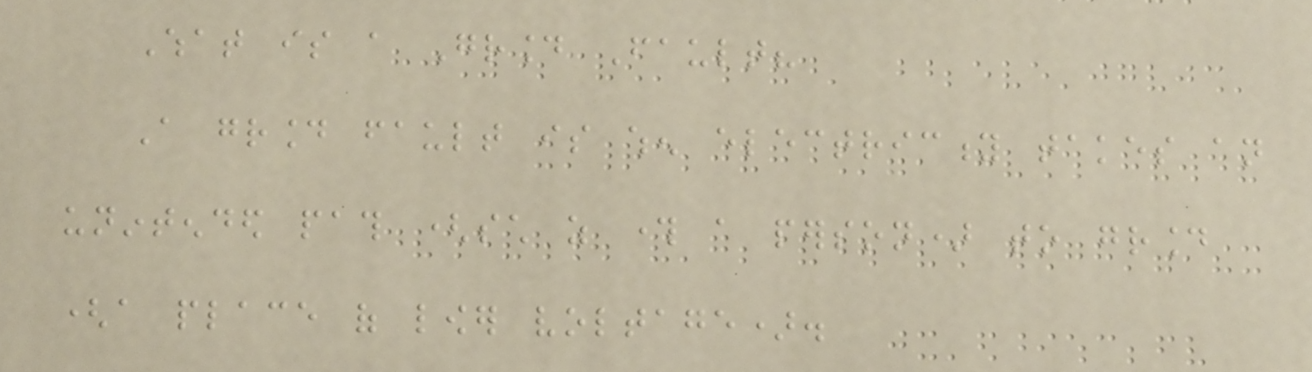What is a Ground Fault?
A ground fault is when electricity takes an
unintended path (such as through a person) to ground
(a place of lower voltage).
